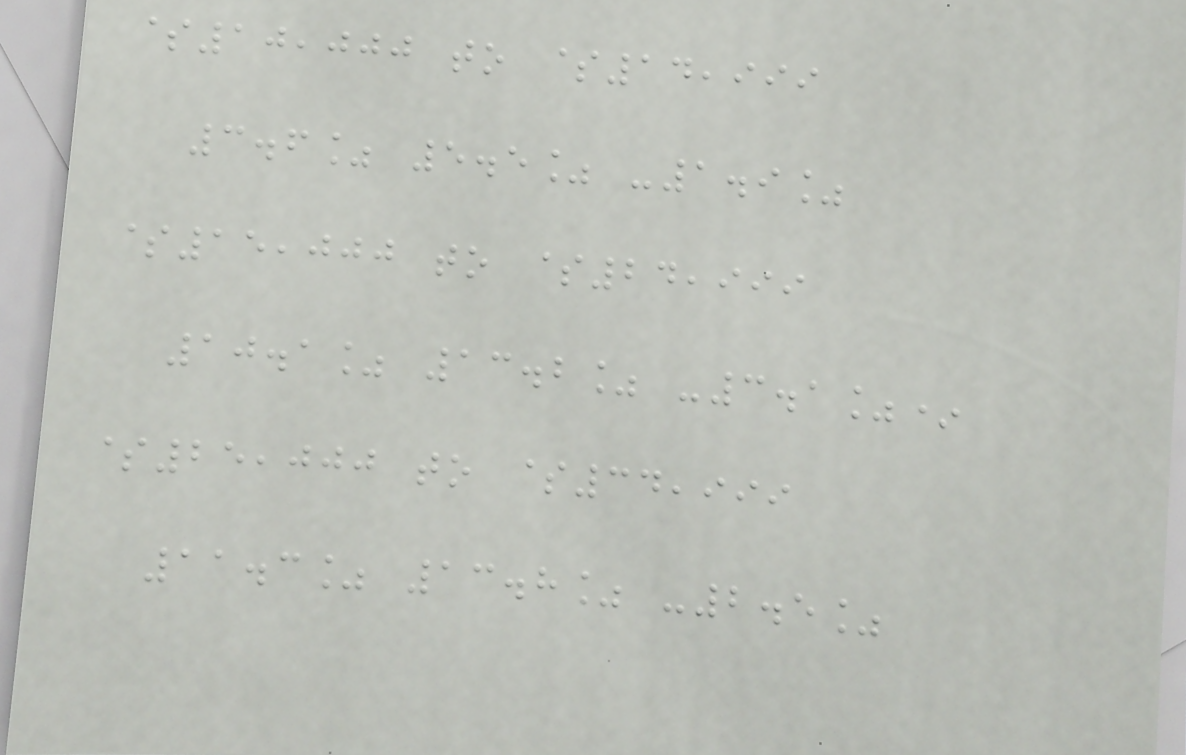$10,000 to $14,999
3.6% 5.5% -1.9%
$15,000 to $24,999
10.1% 13.2% -3.1%*
$25,000 to $34,999
11.3% 13.8% -2.5%
